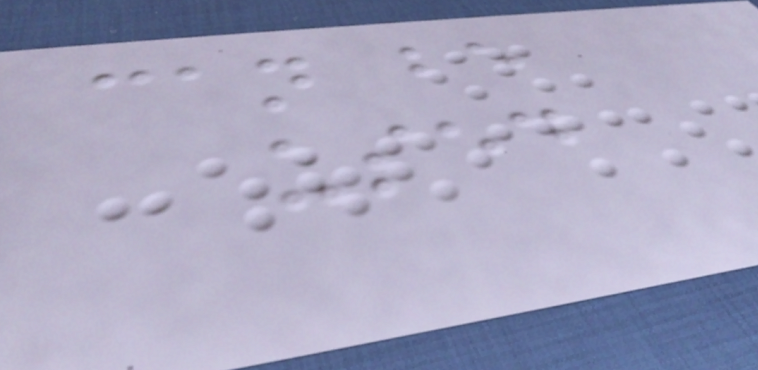can be
used
